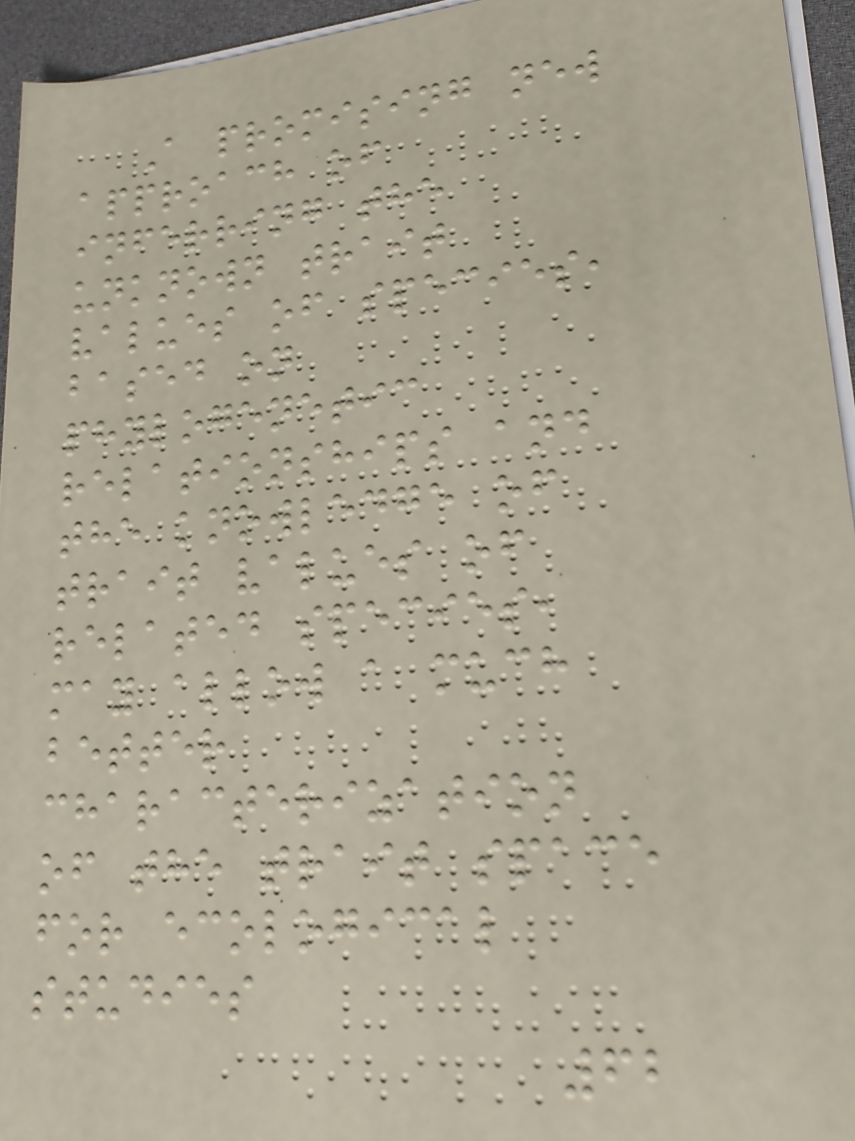A promising new
approach of
inferring the
unknown trait
values of species,
based on
phylogenetic
relationships and
the knowledge of
trait values of
related species,
may allow a much
better
characterization
of the trait space
for ecological
studies
62
